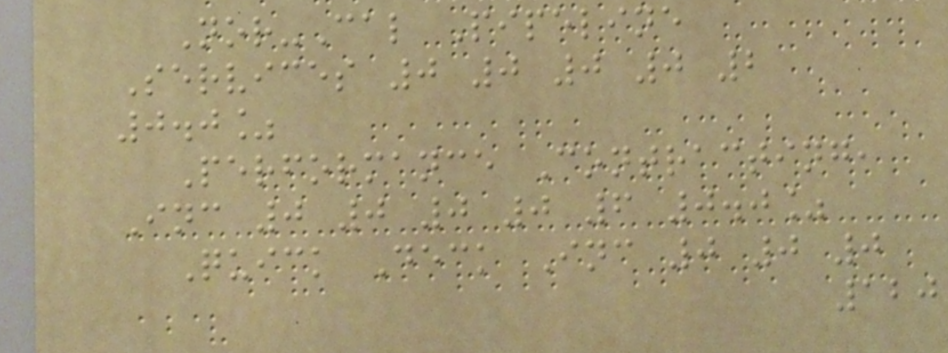Nor-Cal Pipeline
Services 0 0 0 0 2
0.0%
Performance Contracting,
Inc 0 0 0 0 6 0.0%
Quick Deck Inc 0 0 0
120
